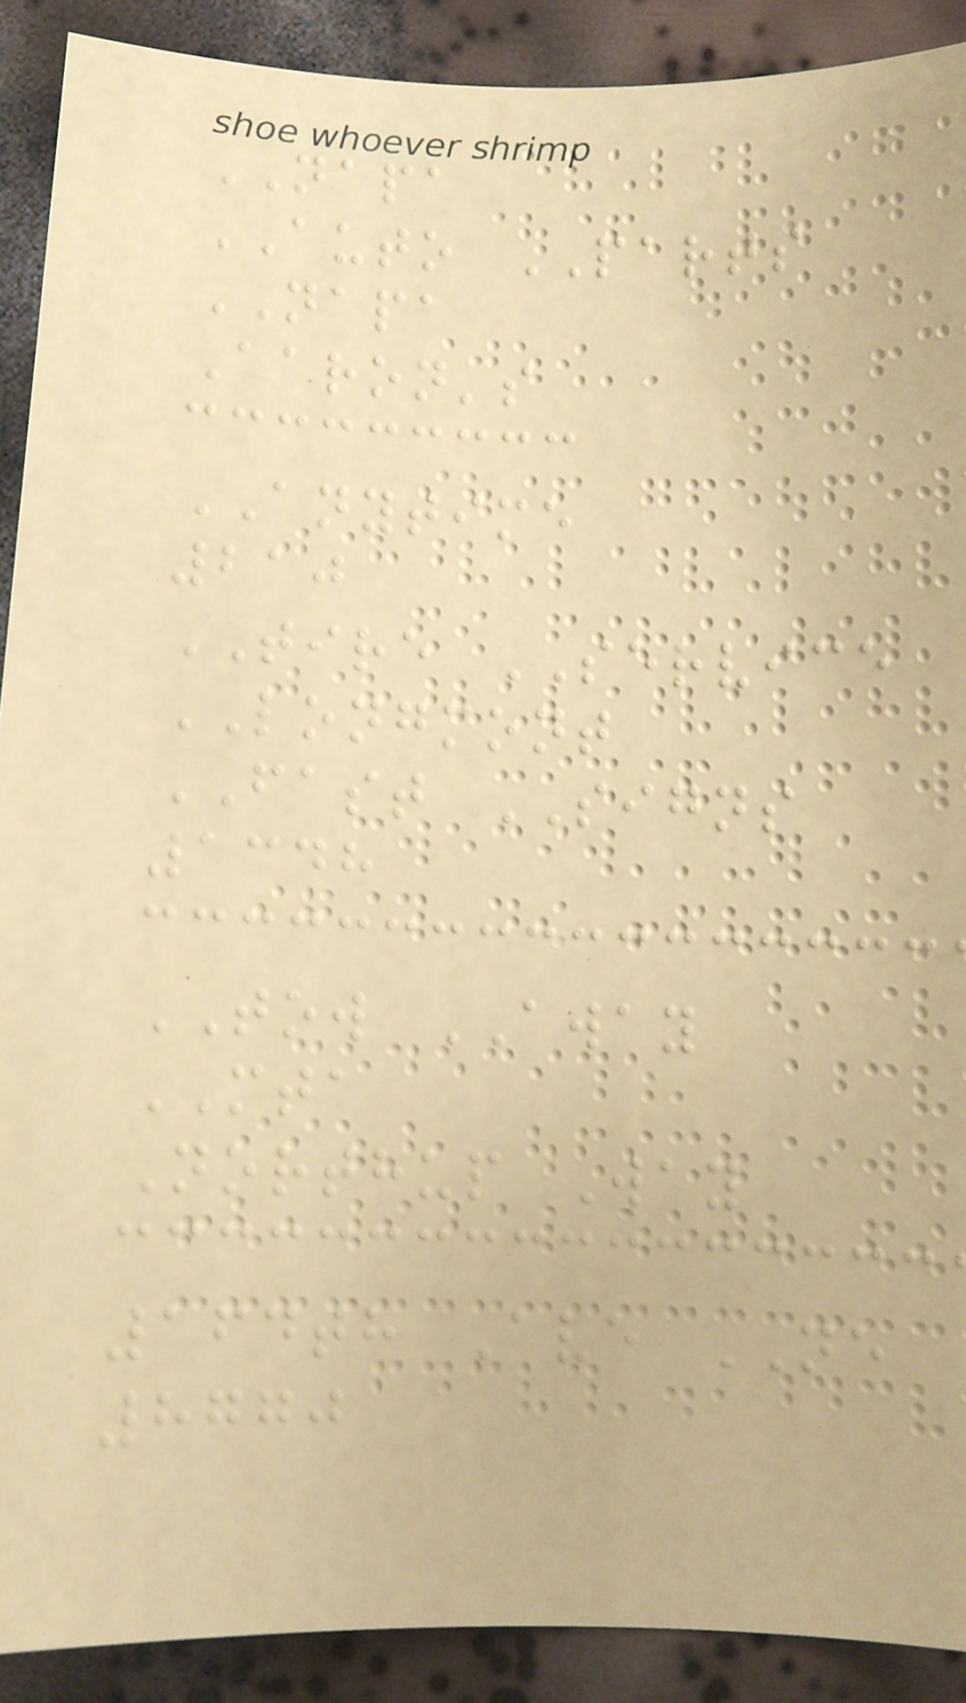NAPA
AUTO PARTS
NAPA
Aaron's
ANYTIME
210
TIRE SERVICE
LONGMONT
FAST SIGNS
1348
TOW AWAY
MTA
Northup Way
164th Ave NE
8770
